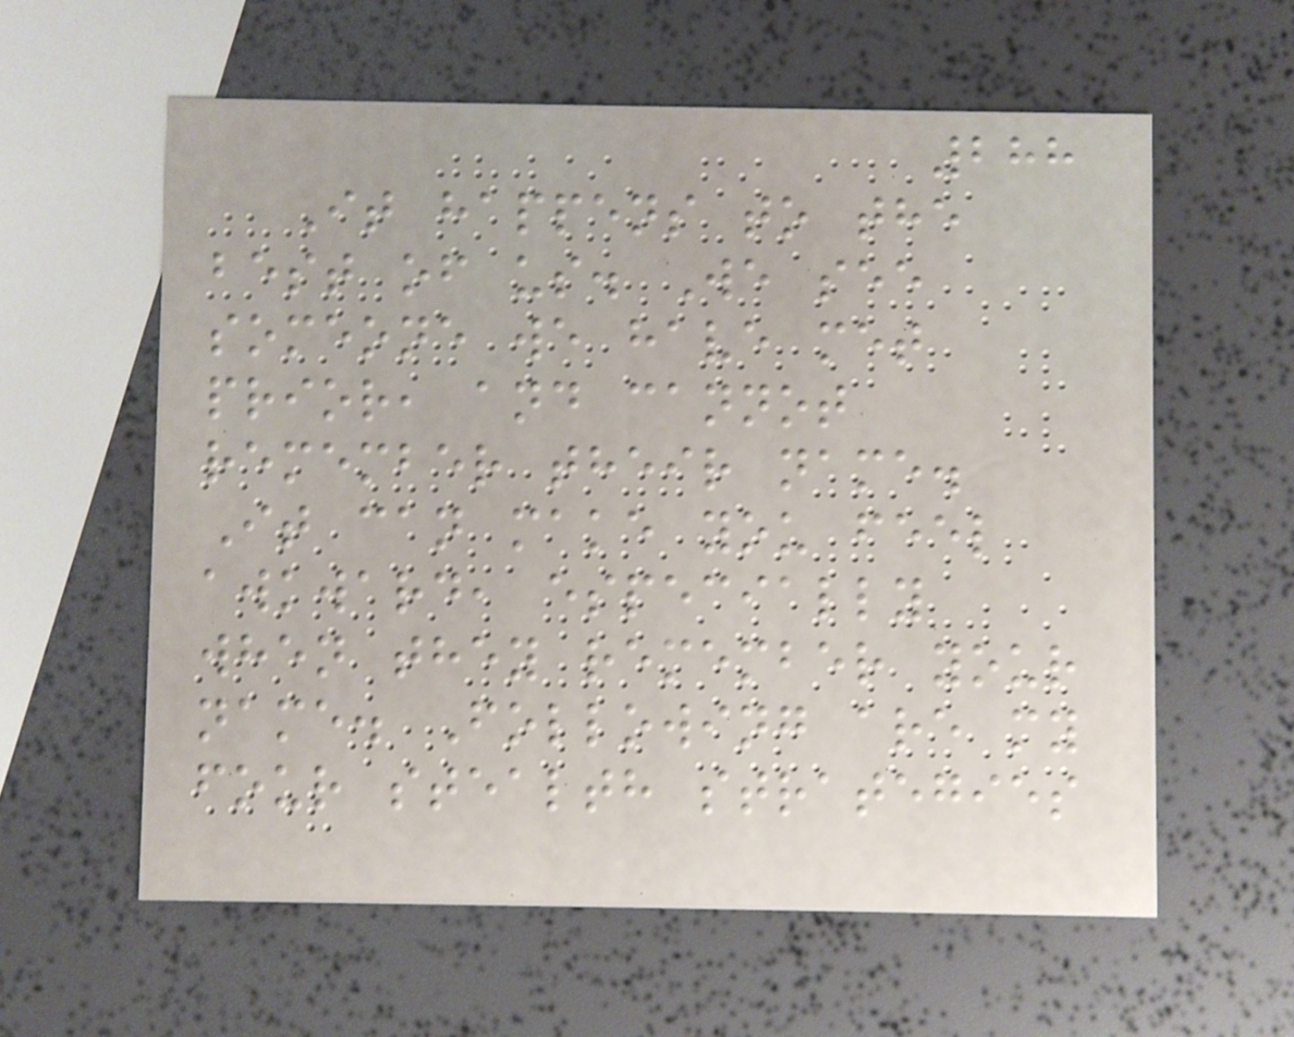288
It happens to the
best of us. We see
someone we have met
prior, and cannot
remember their name.
It can make you feel
awkward, especially
when they remember your
name. Following are my
four stealth strategies
